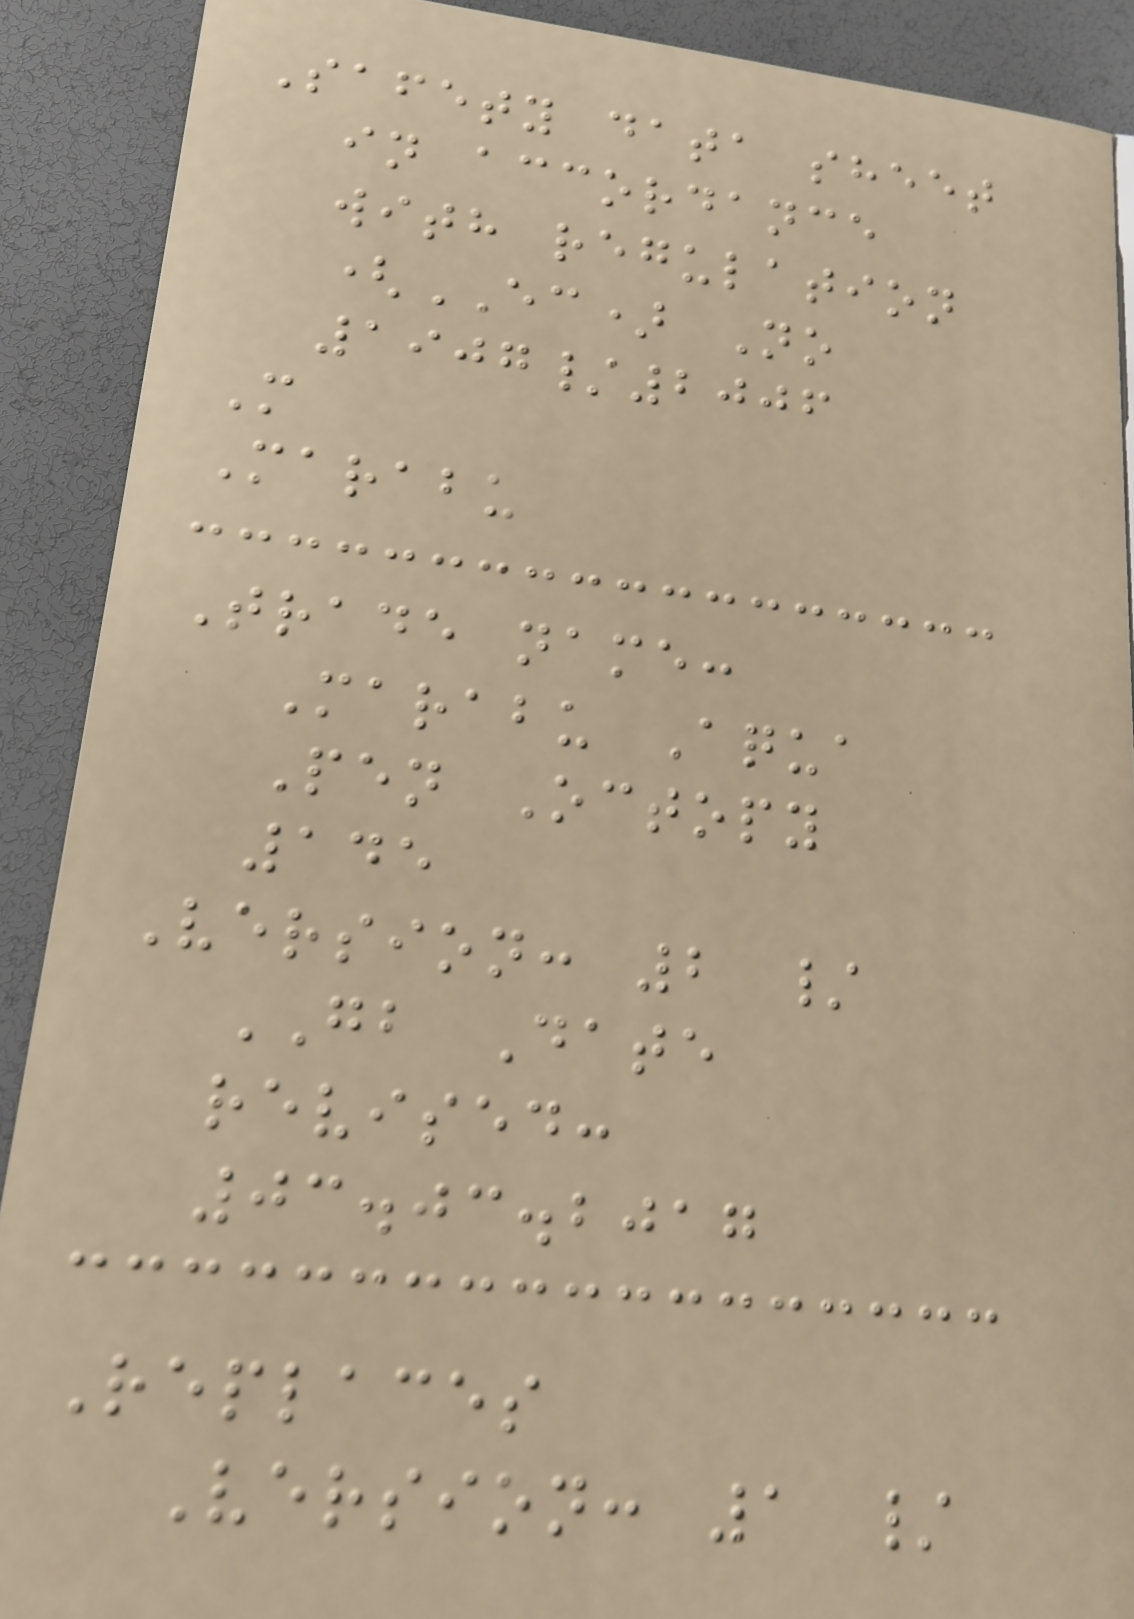Safety data sheet
in accordance
with regulation
(EC) No
1907/2006
M
Marabu
Trade name:
Marabu Aqua
Pen Octopy
145
Version: 2 /
GB Date
revised:
03.03.2017
Replaces
Version: 1 /
